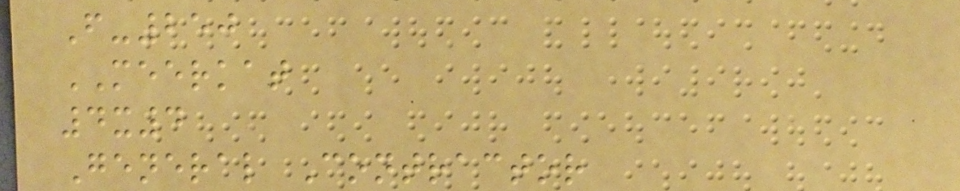F-250
MEERKAT
4x4
General Contractor
